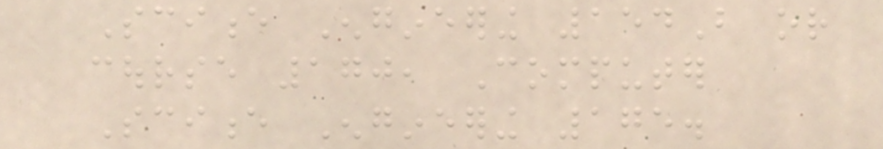Science Engineering 154B or
course 170, Computer
Science Engineering 175.
